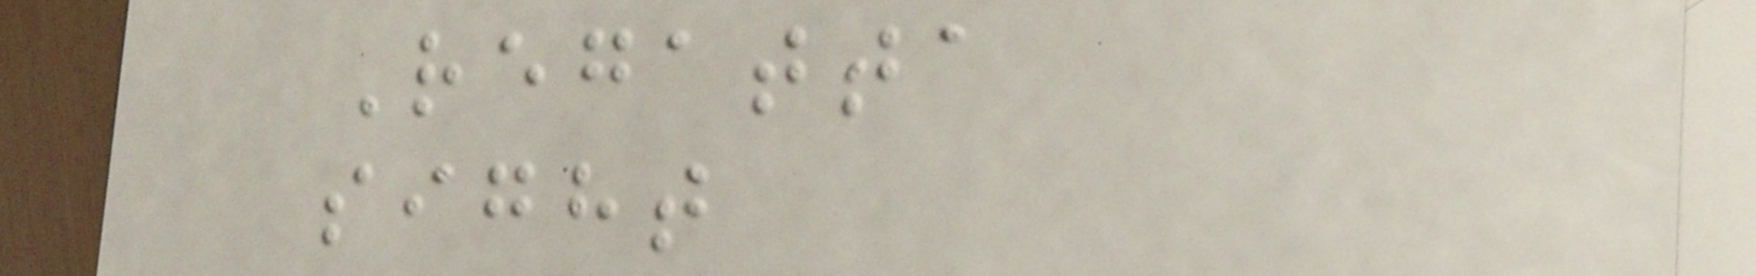Regatta
sight
